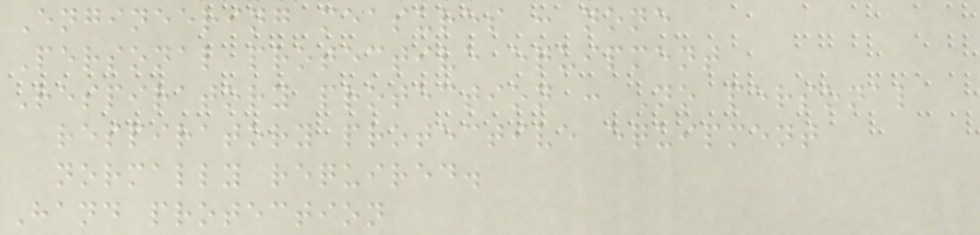Engineering measures : none
Personal protective equipment
Respiratory protection : No personal
respiratory protective equipment
normally required.
Hand protection
